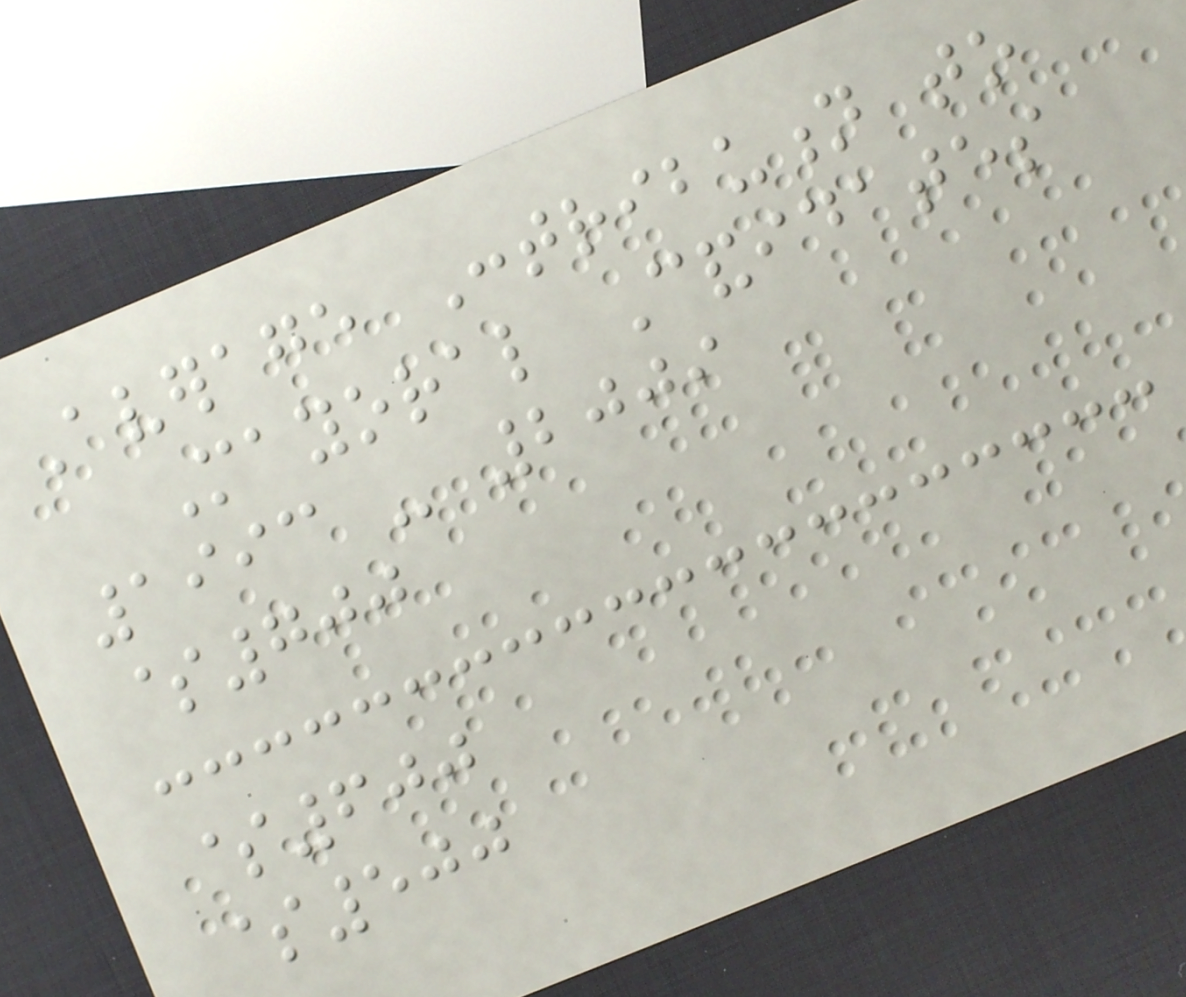Average Contribution to
Mayoral Candidates
1993 - 2009
$700
$600
$500
